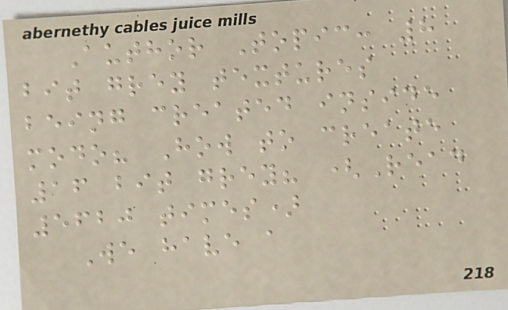Author Topic: 8
bit grey textures
being created inside
modo? How to create
16 bit grey? (Read
5620 times)
We have a
